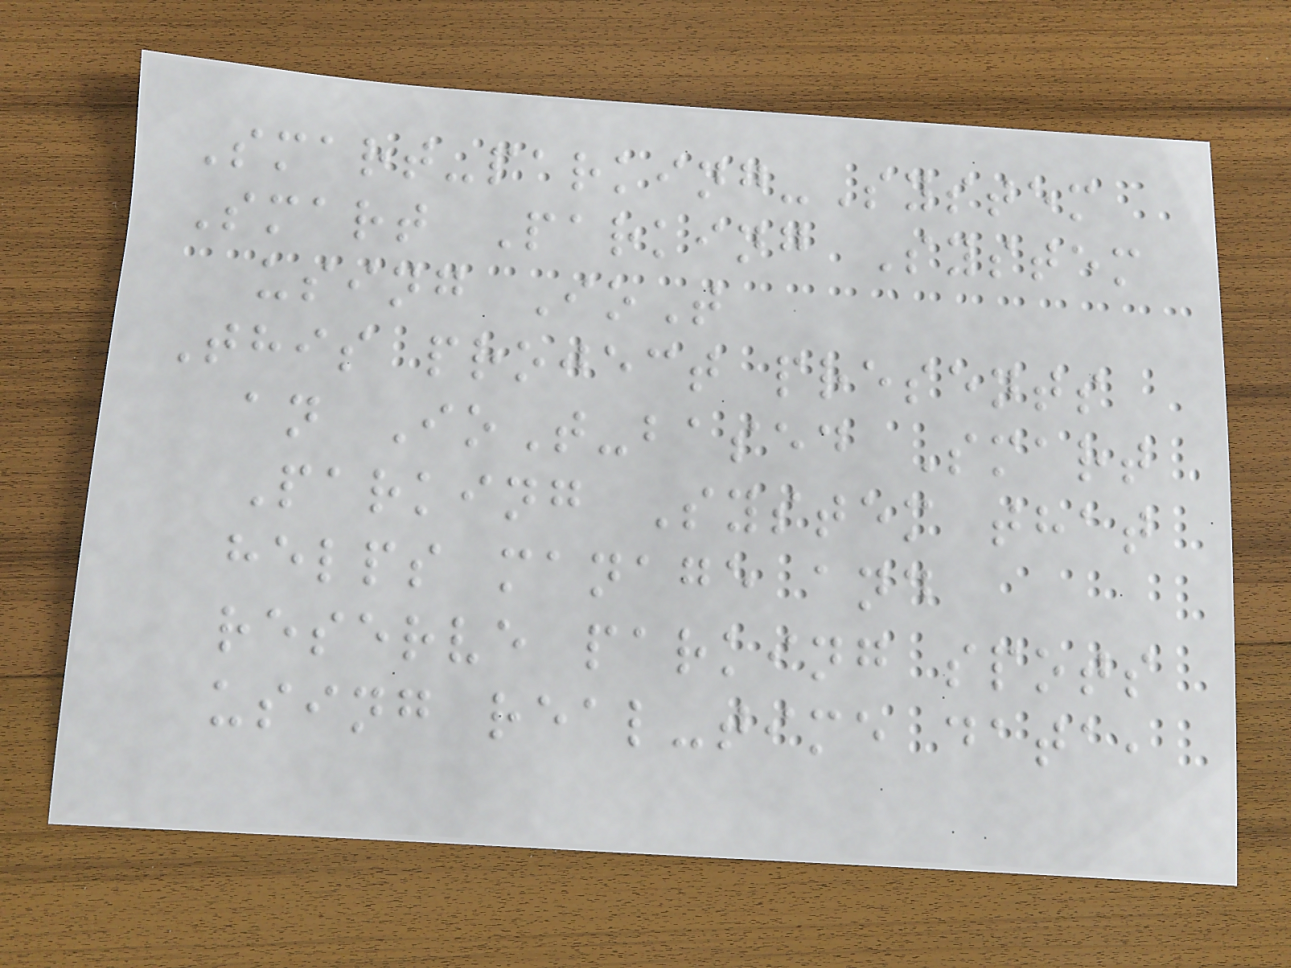Smart-parking-System
Smart Parking System
using IoT
This project presents
an IoT-based Smart
Parking System that
helps manage and
reserve parking spots
using real-time data,
